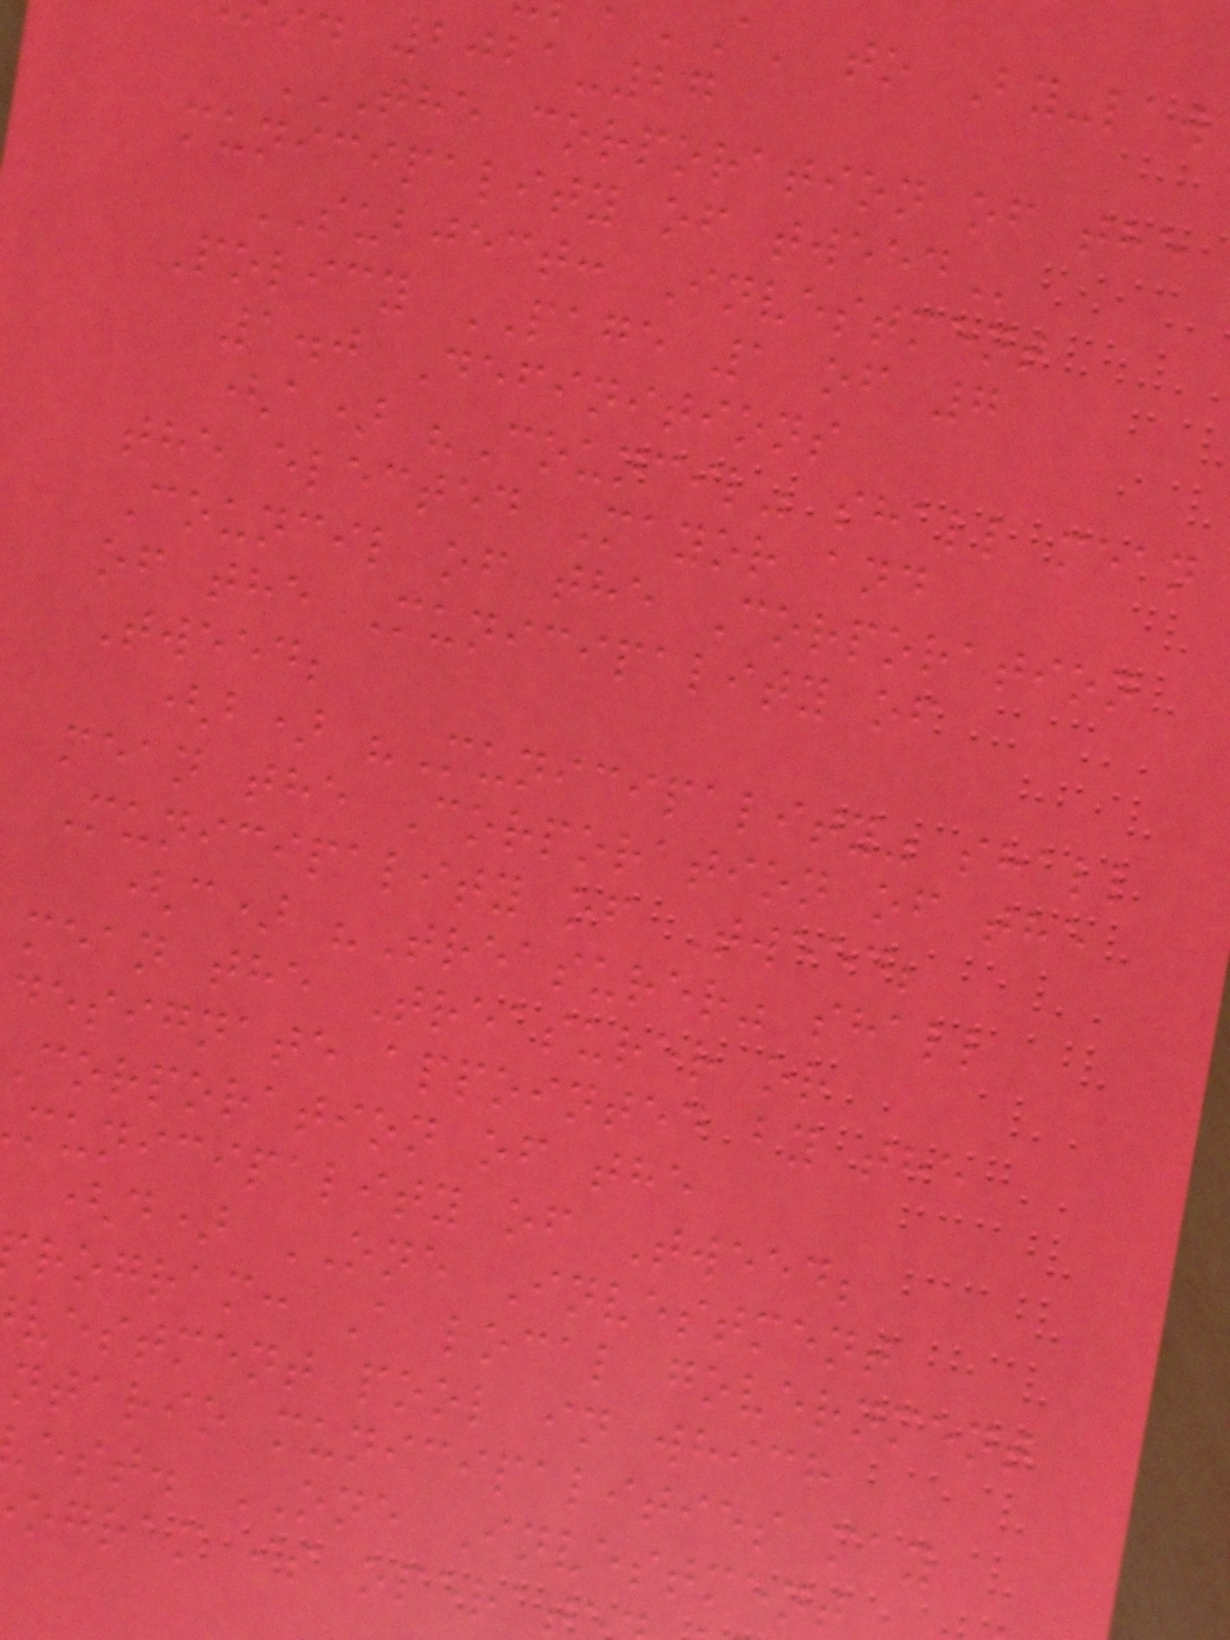'A' to By-law
2021-27
THE CORPORATION OF THE
municipality of
SUBJECT: Investment
Policy PAGE 1 of 7
1.0 Definitions
(a) "Council" shall mean
the elected Mayor and
Council of the Corporation
of the Municipality of
Tweed;
(b) "Municipality" shall
mean the Corporation of the
Municipality of Tweed;
(c) "Treasurer" shall
mean the Treasurer or
designate appointed by the
corporation of the
municipality of Tweed;
(d) ONE Investment
rogram: A local government
vestment pool in which
ntario municipalities may
est. ONE Investment
ogram is opera
